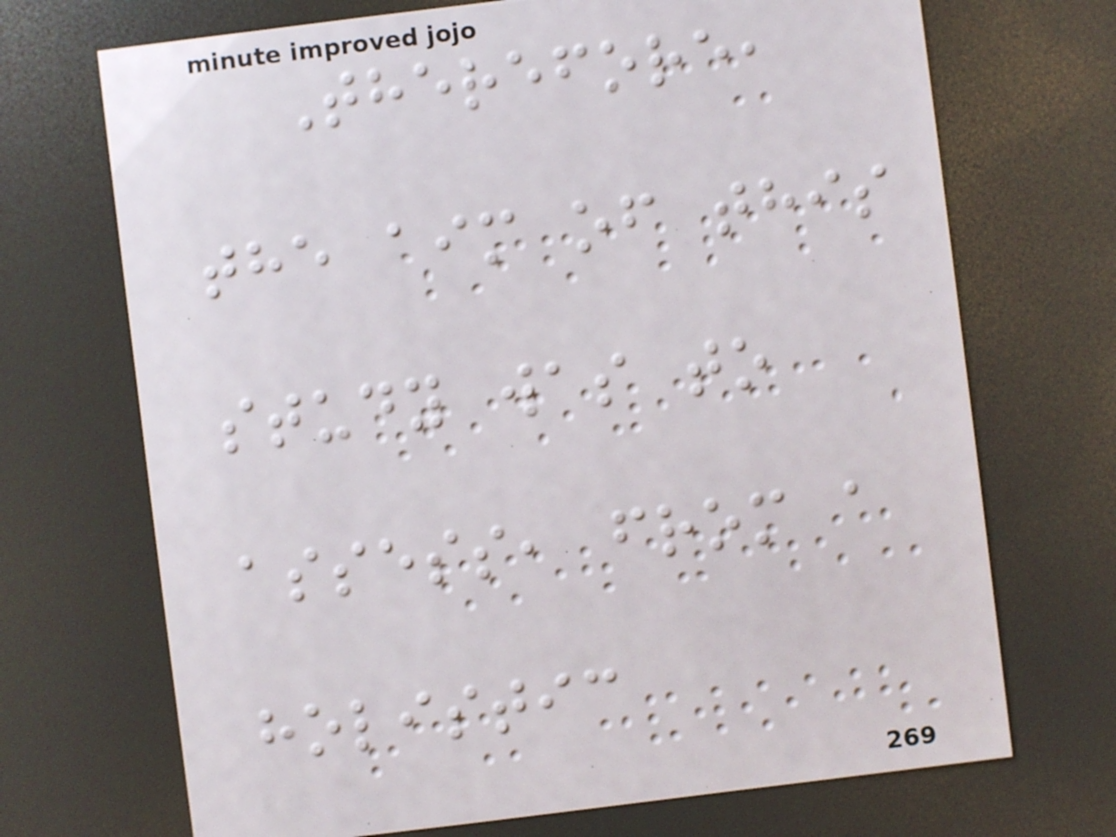Therefore,
the aim of this
study was to
assess, from a
holistic
